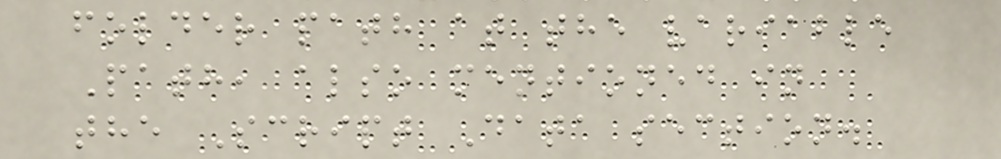folder path at the variable
Path, also mentioned in
the Script Data section.
